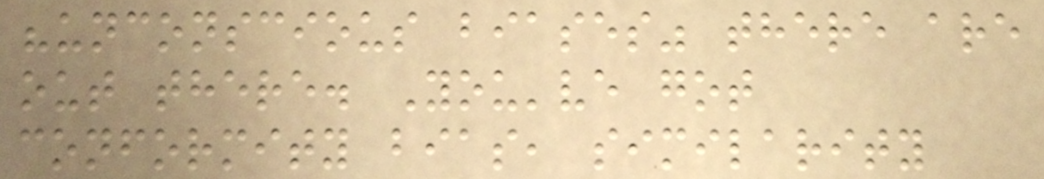"unconscious biases" there are
out there. You've got
conformity bias, similarity
